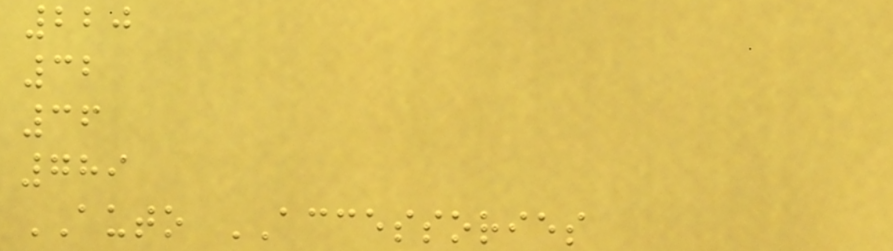220
32
36
789
AUTO ACCESSORIES
